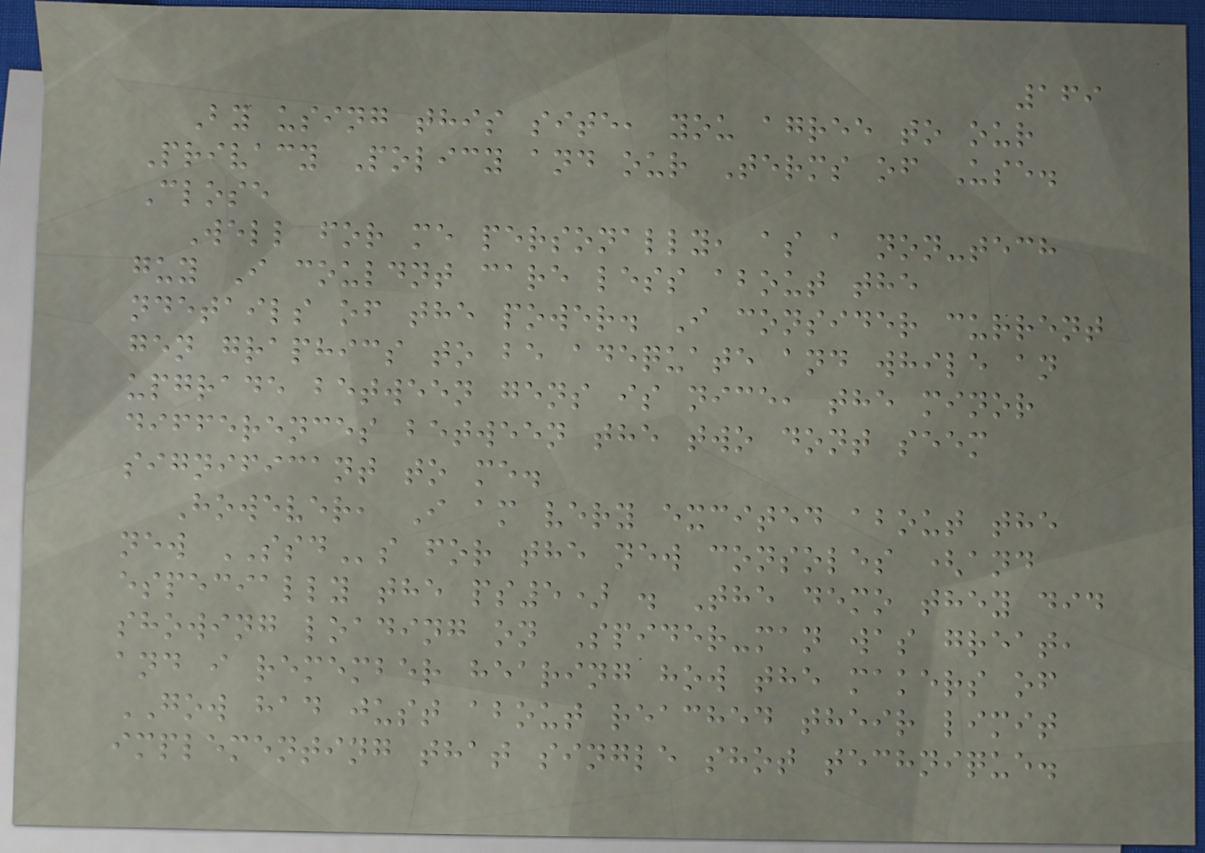169
By using this site, you agree to our
Privacy Policy and our Terms of Use.
Close
Well for me personally, as a non-tech
guy I couldnt care less about the
ndetails of the power. I consider current
gen graphics to be adequate and while an
upgrade between gens is nice, the minor
differences between the two dont seem
significant to me.
However, I am very excited about the
new SSDs for the new consoles (and
especially the ps5) . The demo they did
showing loading on Spider-man was great,
and i remember hearing how the makers of
GOW had just about reached their limit
implementing that single shot technique.
